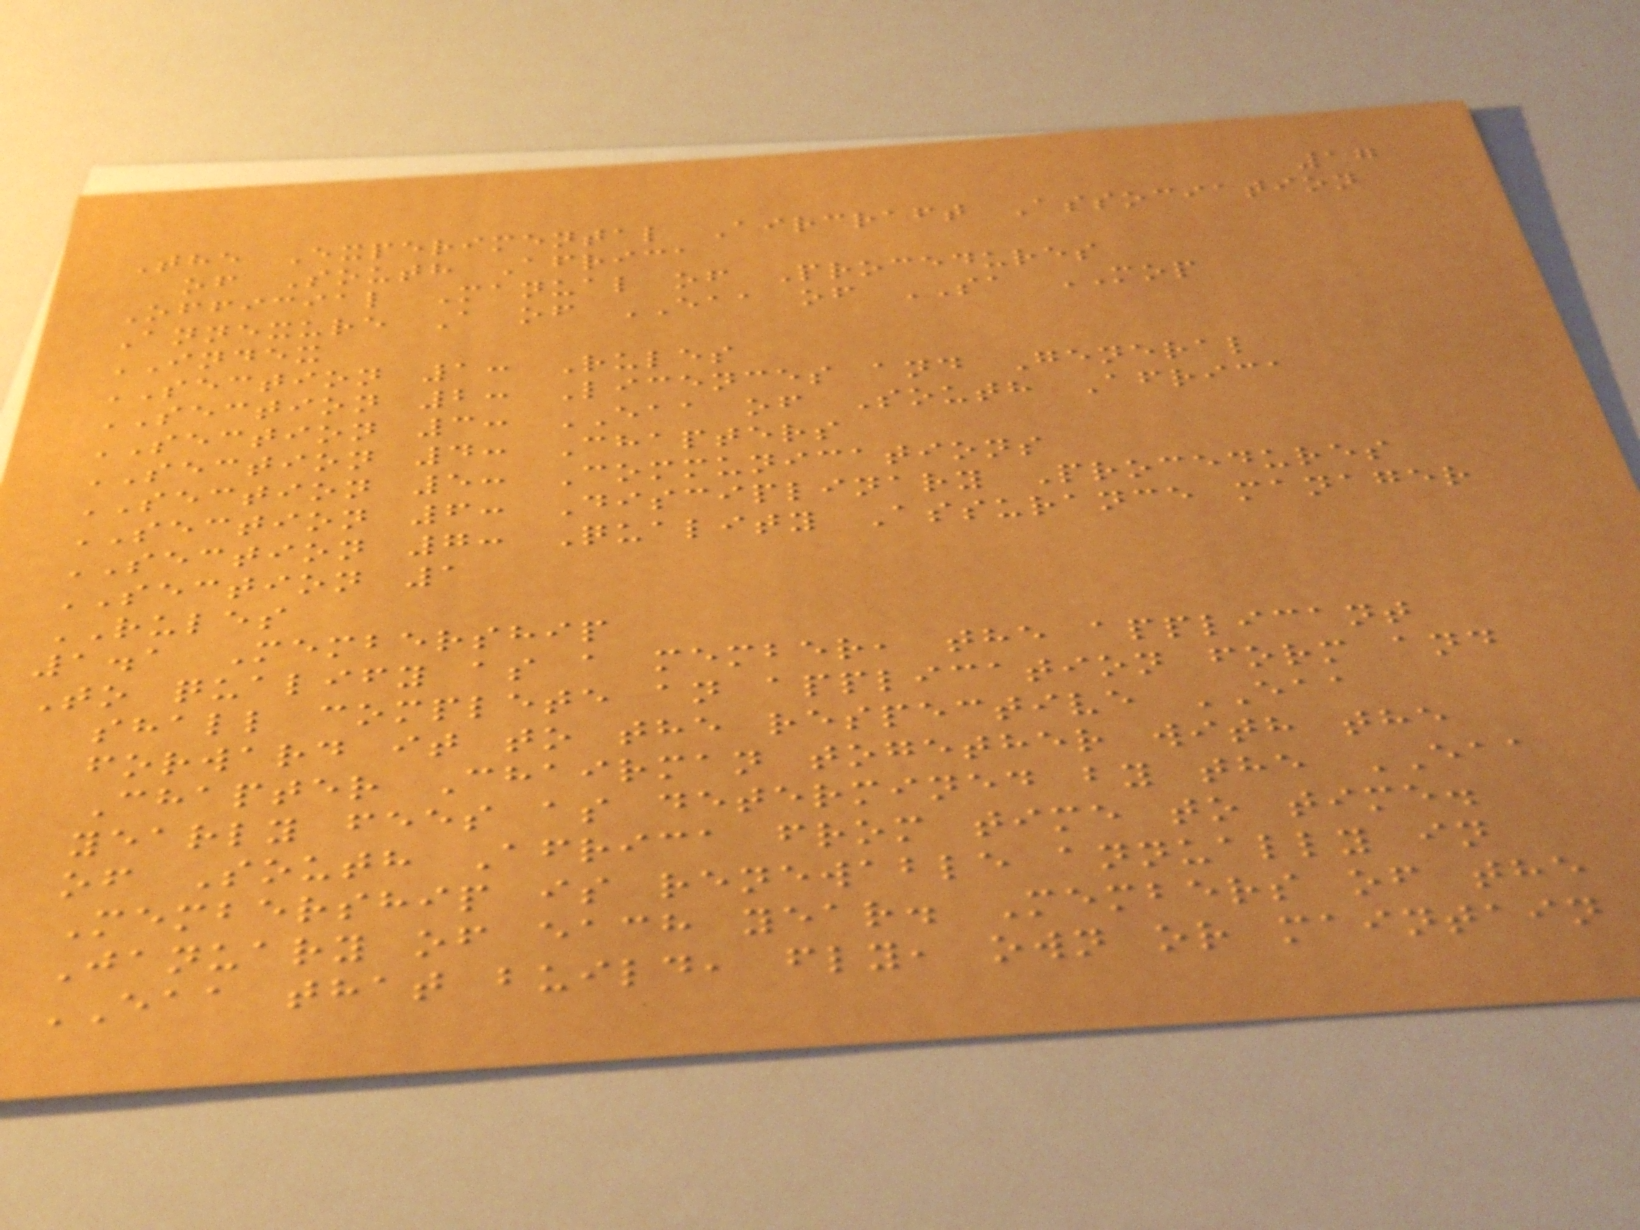17
The Experimental Aircraft Association
of South Africa
Official Manual of Procedures
Annexure A of EAA of SA MOP
INDEX
SECTION 1: Rules
SECTION 2: Licences and General
SECTION 3: EAA of South Africa
SECTION 4: Chapters
SECTION 5: Communications
SECTION 6: Disciplinary Procedures
SECTION 7: Quality Assurance manager
SECTION 1
RULES
1.1 Membership
To qualify as a member, the applicant
shall complete an application form and
forward it to the respective EAA
Chapter Chairman together with the
yearly fees as determined by the EAA
of South Africa from time to time.
Membership is renewable annually in
January of each year. Members of the
EAA that build, fly, own or maintain
